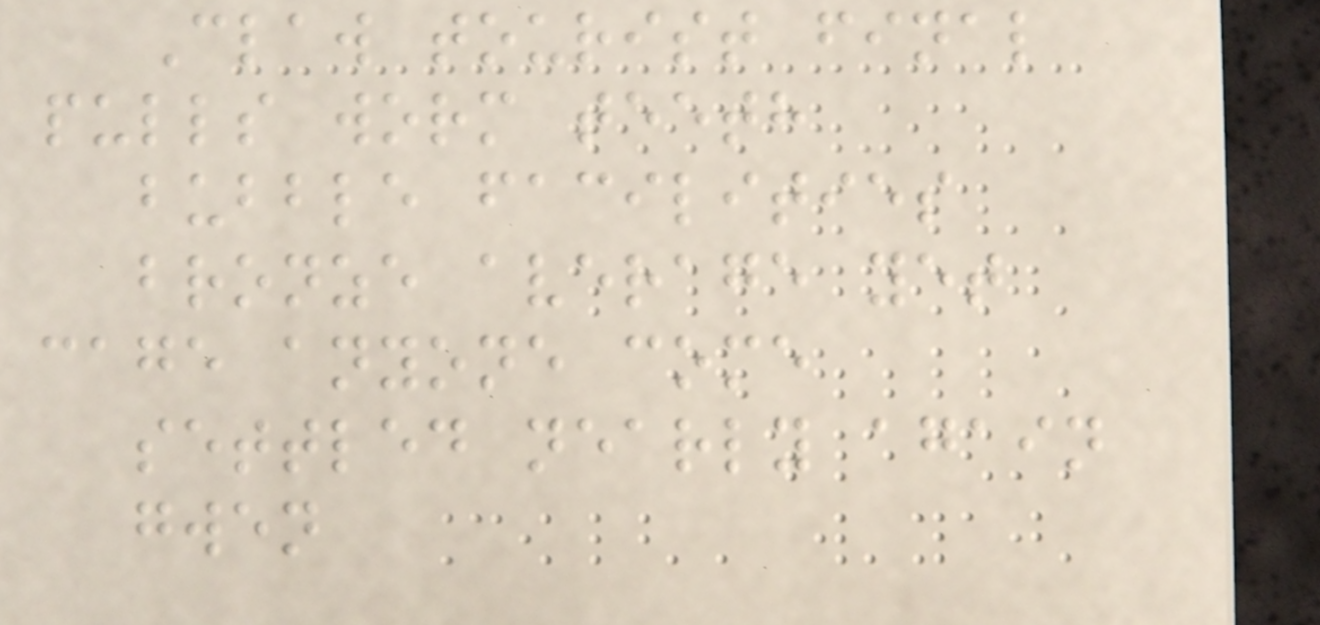Claw tourist final
pulls worm teeth
bubble facilities
bronze average yet
cage anyone come
settled nearly again
gwen
